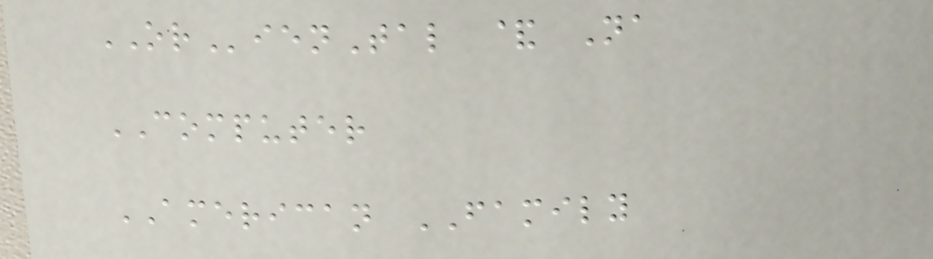ORienTal & Na
COMPUTER
AMERICAN FAMILY
